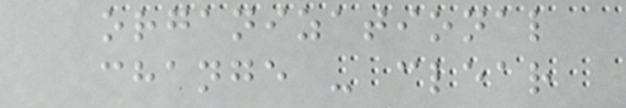organizational
change - clear
